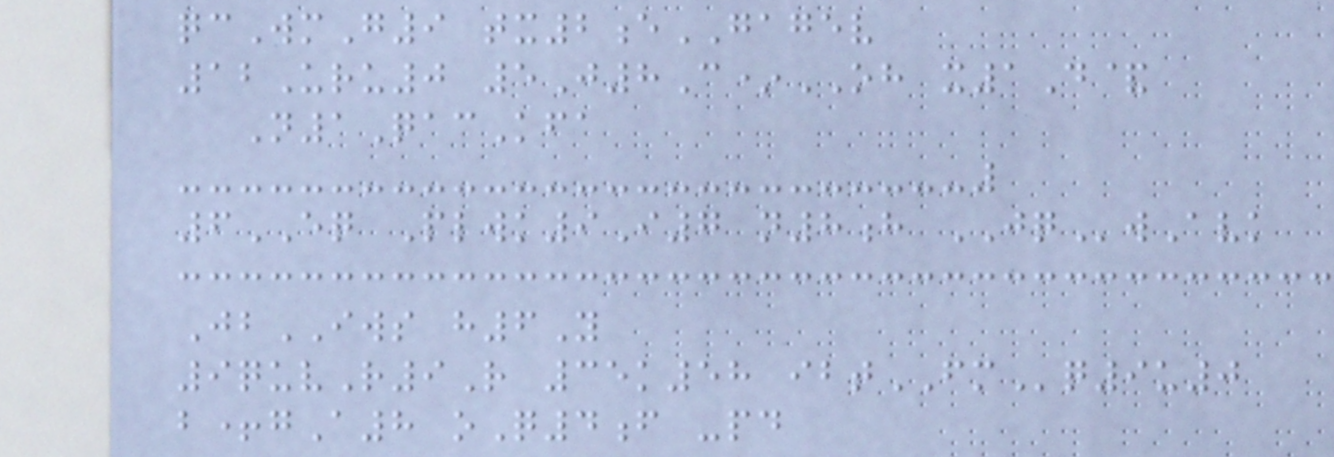qcWmG9 tx2eGAGEV
12Uru0 5J8C*OH x1D&
N1QacKfa
6EQ Plwk9I7 n8h JQwAvk
JbIWS h6Y
9quvR9R 35k58 ibtFMq9u0
b+gA8 oQ4f -pd
